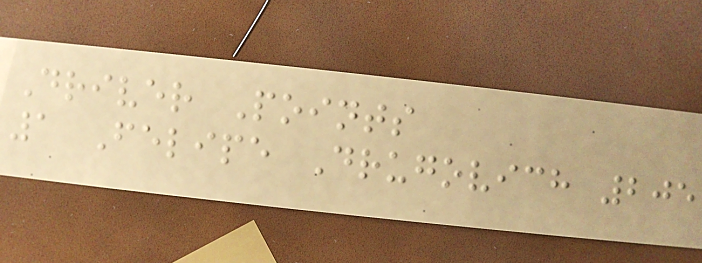Driver Points
1 Felipe Drugovich 205
